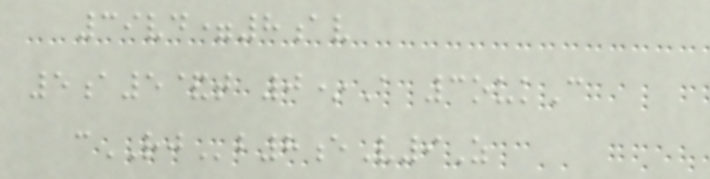39vd=8av
5a5&t 0*A 3oukC
cRJb8eV9Z
